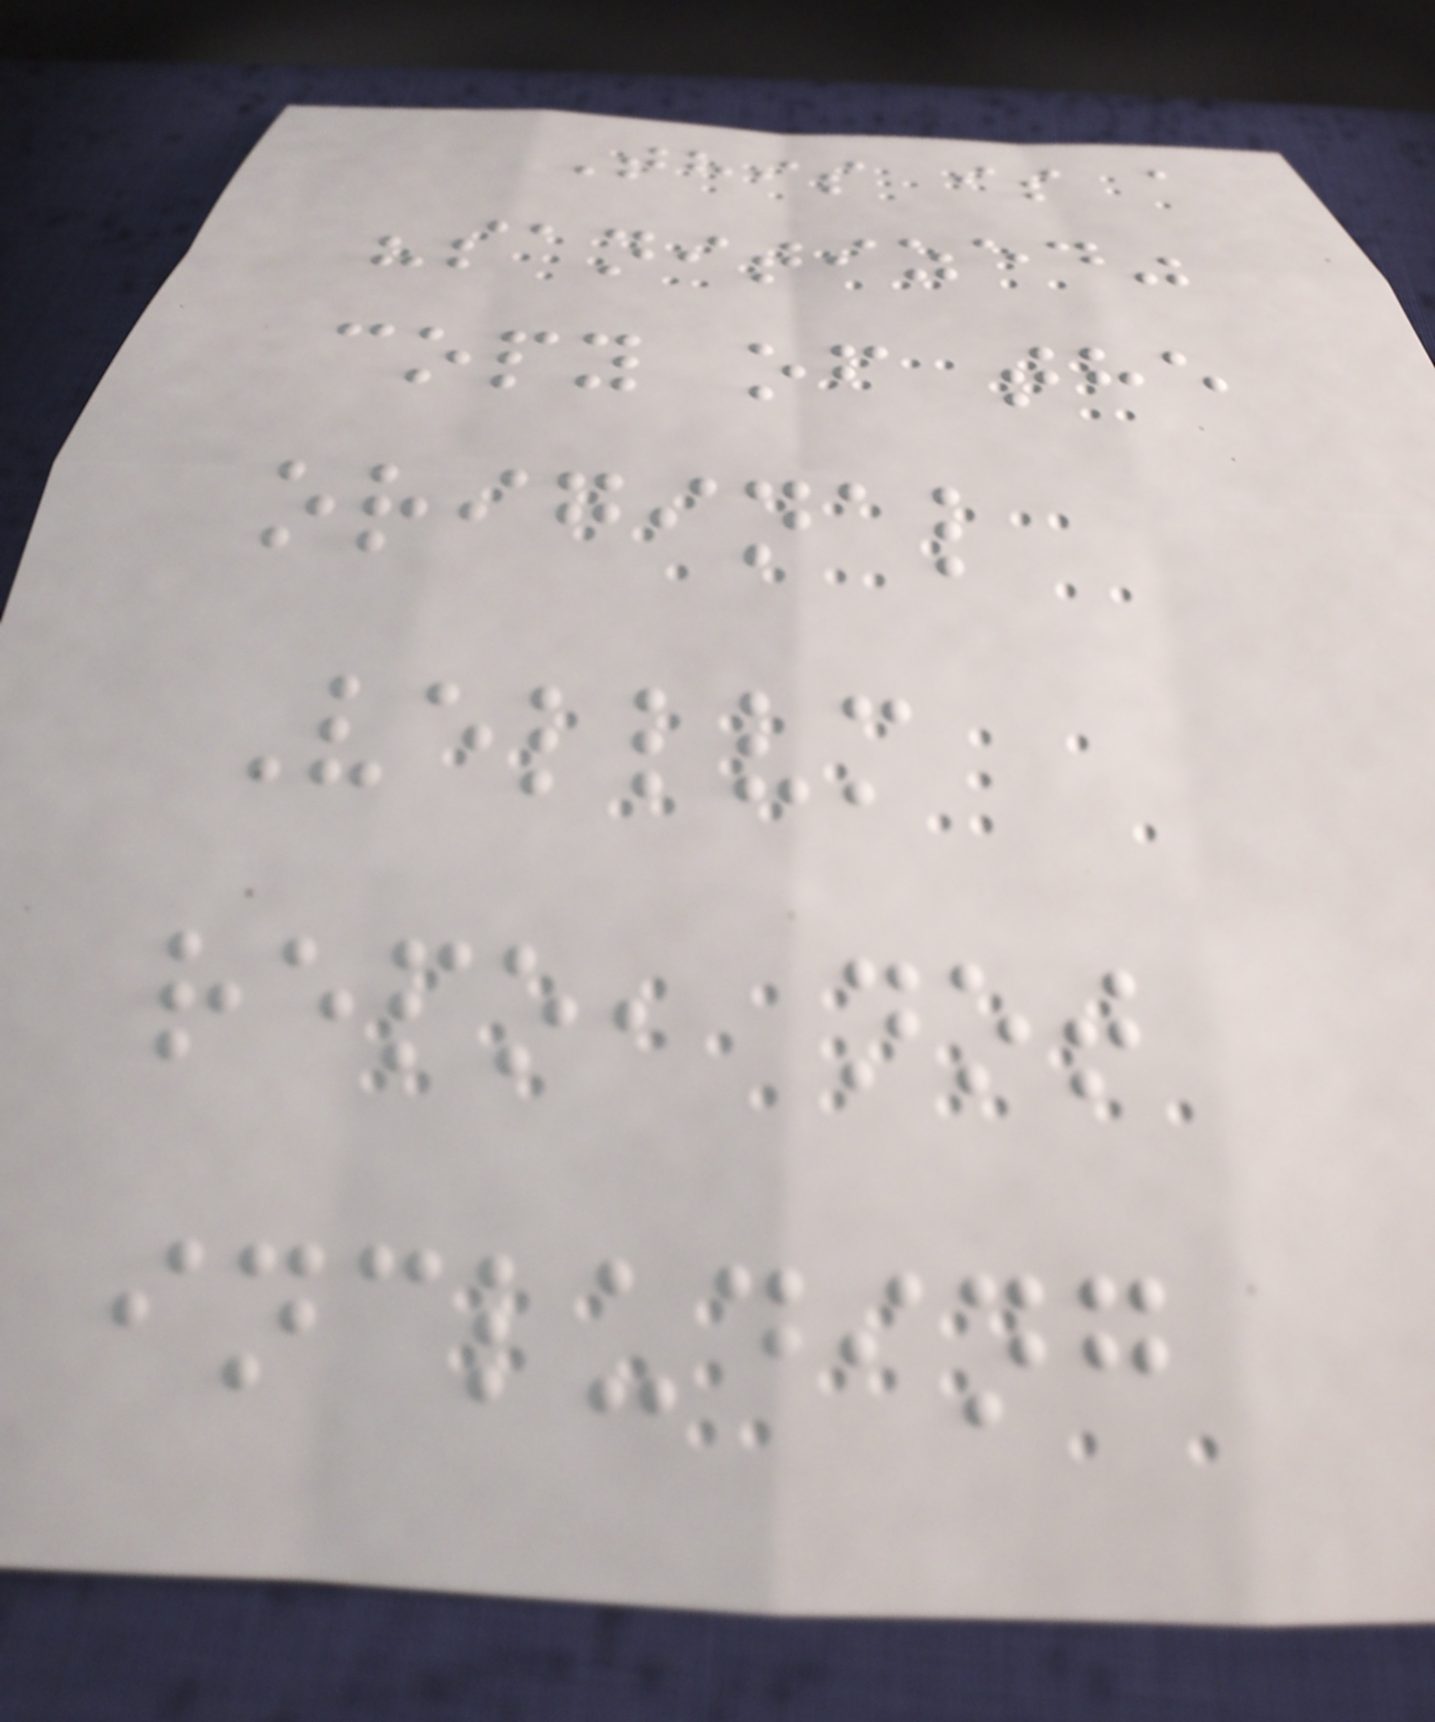This is a
"sanitized"
copy of the
original
Vellvm
repo, not
including
